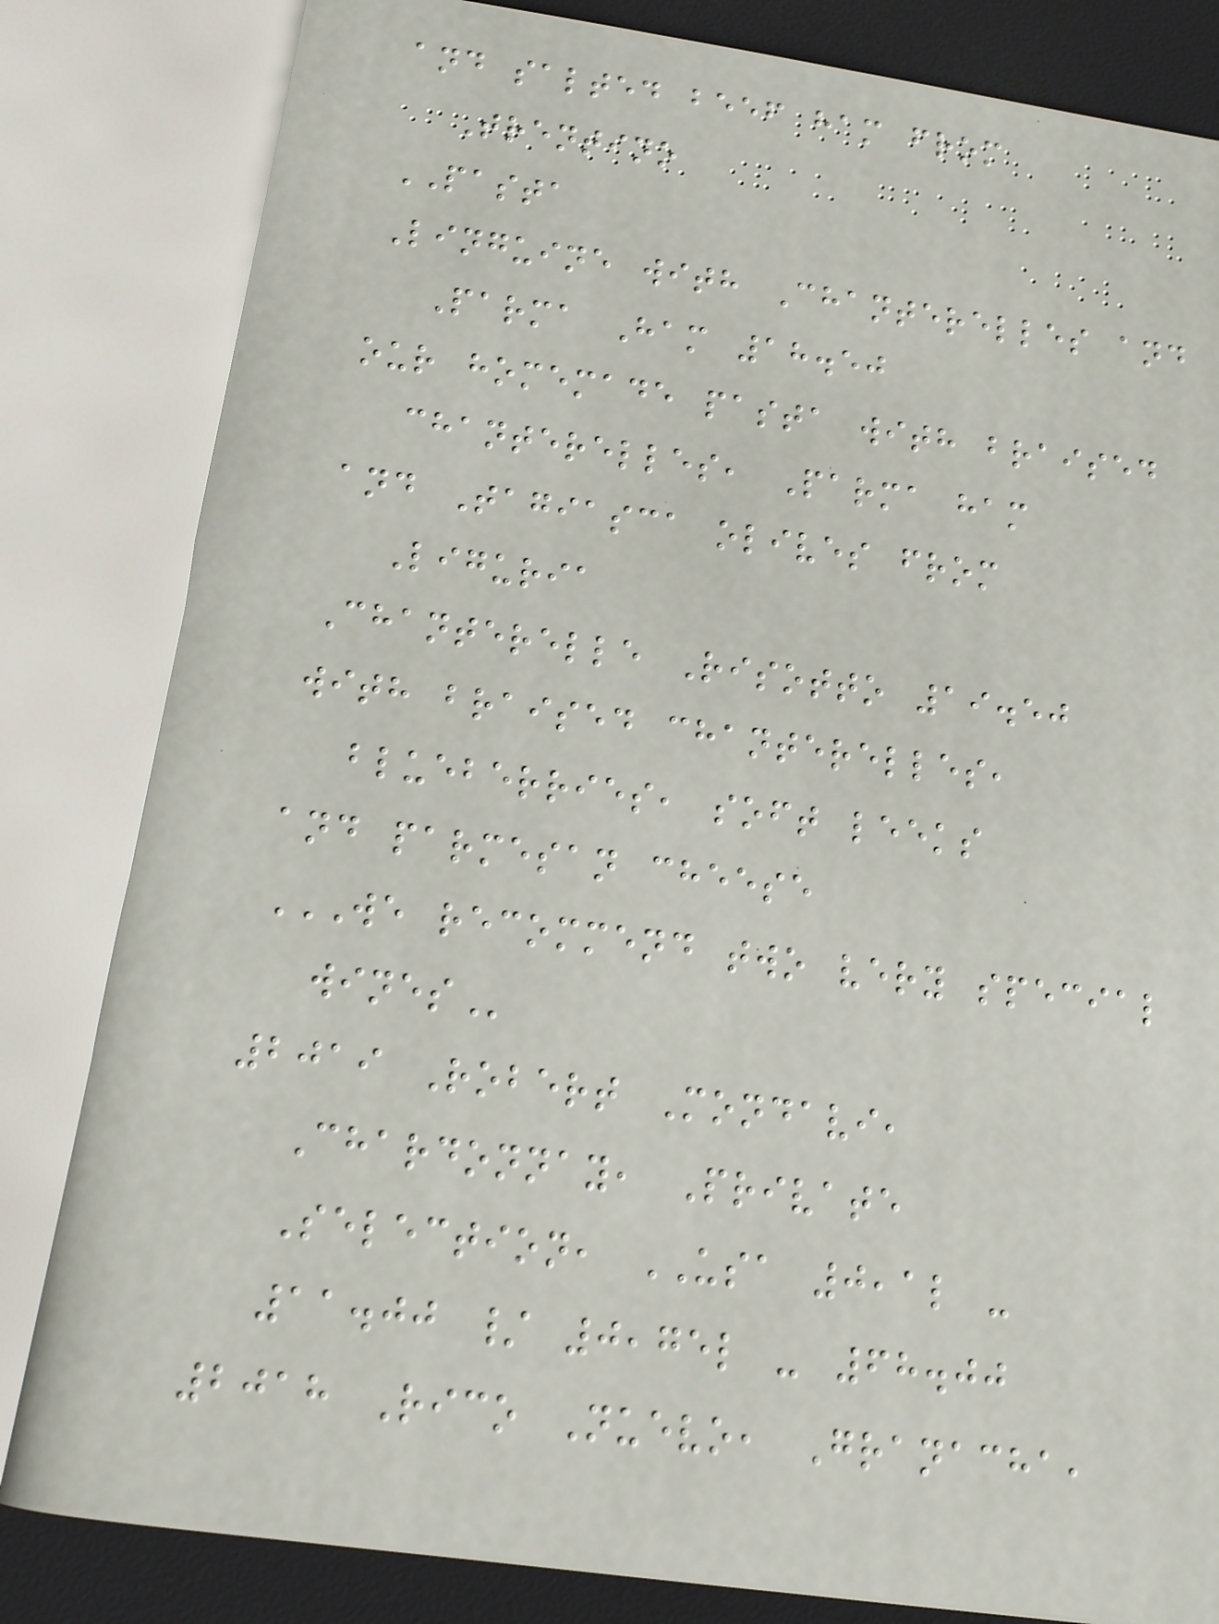and salted beef ham from
Trentino
PASTA
Linguine with Chanterelles and
Parma Ham 18.50
our homemade pasta with braised
chanterelles, Parma ham
and Tagiasca olives from
Liguria
Chanterelle Risotto 19.50
with braised chanterelles,
blueberries, soft leeks
and parmesan cheese
WE RECOMMEND TWO VERY SPECIAL
WINES
2019 Robert Mondavi,
Chardonnay, Private
Selection, USA 0,1l -
11.00 / 0,75l - 68.00
2018 Rico Nuevo, Granacha,
